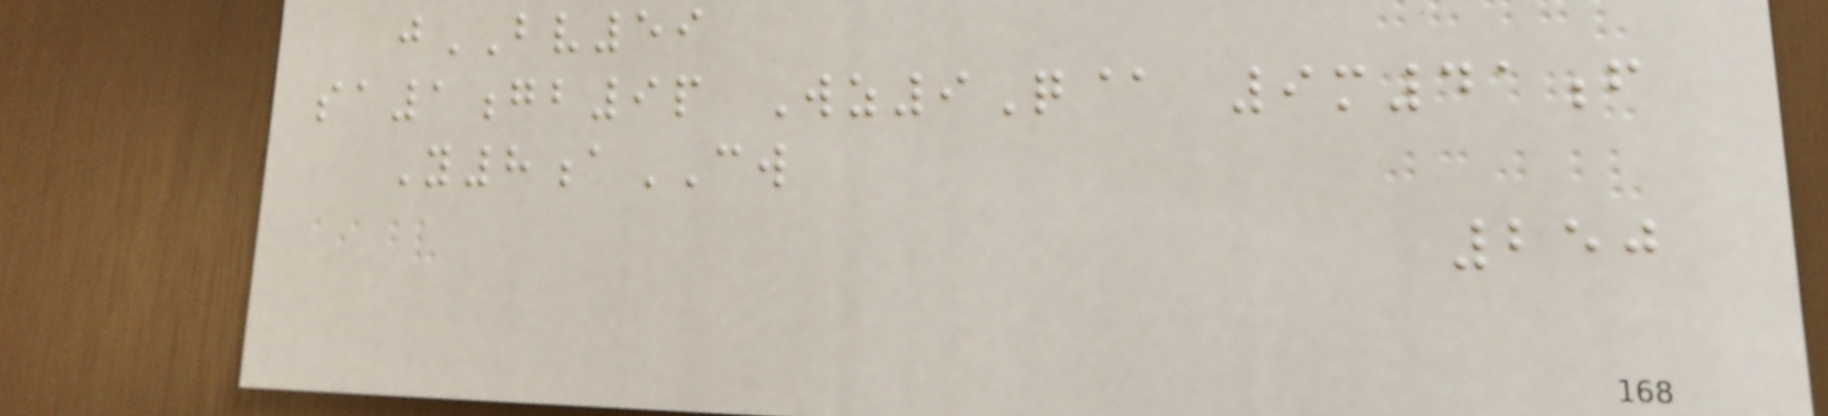jBV59
sa1gb9p Wz9Q@ 9m41f
Y8aCW
250
